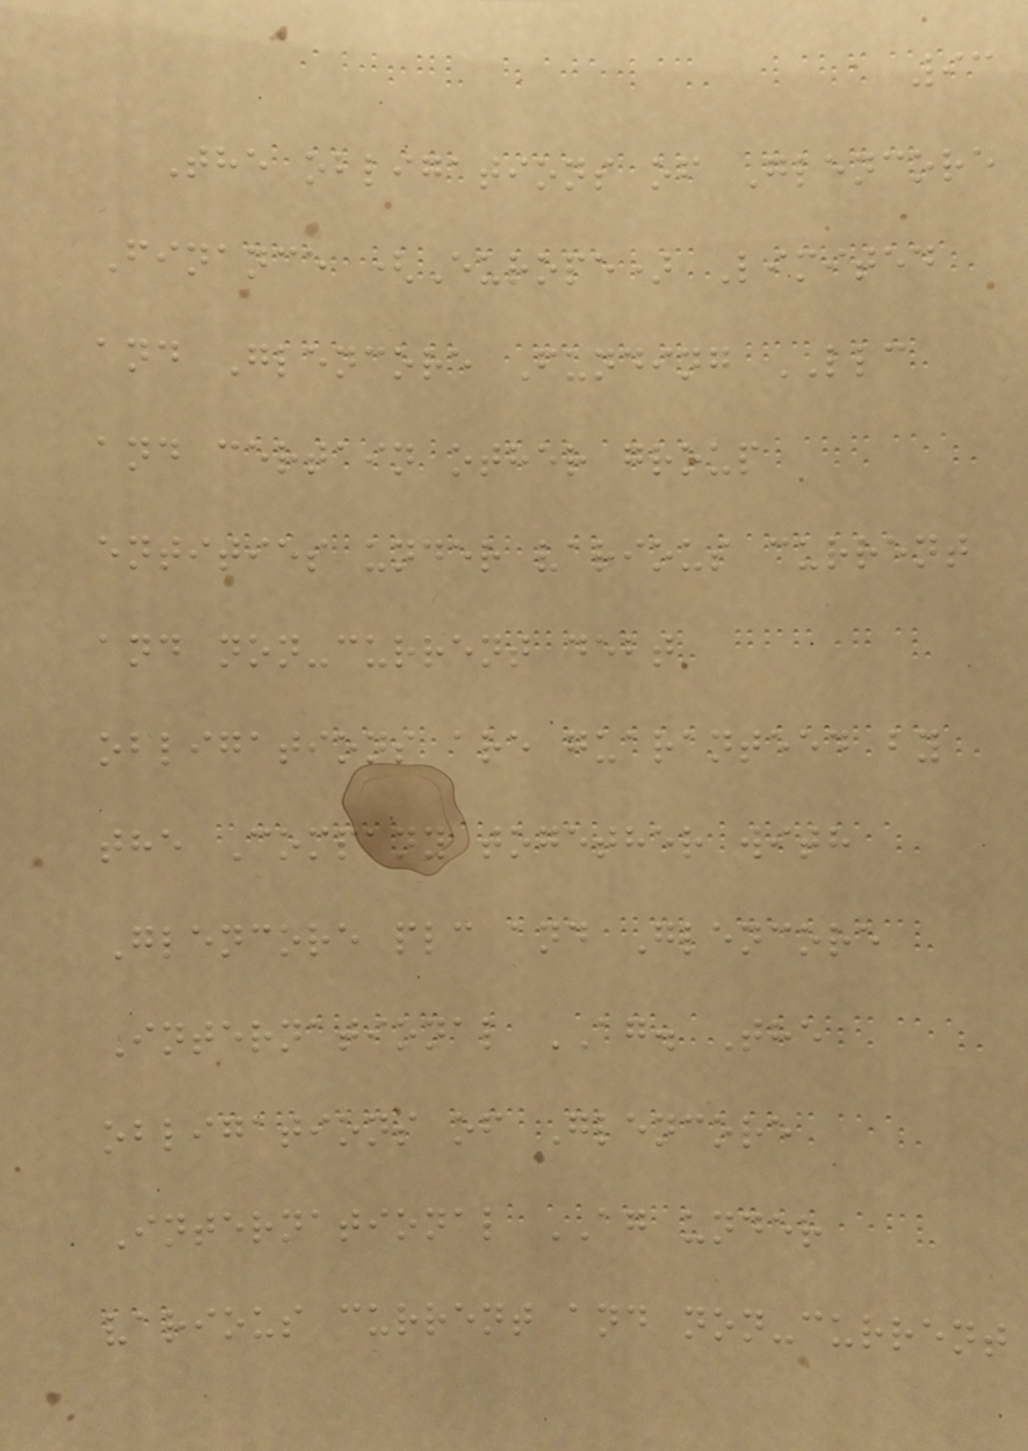93
The obligations of Glencore
Finance (Europe) Limited
and Glencore Funding LLC
and certain other group
entities under various current
and non-current debt
obligations are guaranteed by
the Company together with
Glencore plc and Glencore
International AG. The
obligations of Glencore
International AG under
various current and non-current
